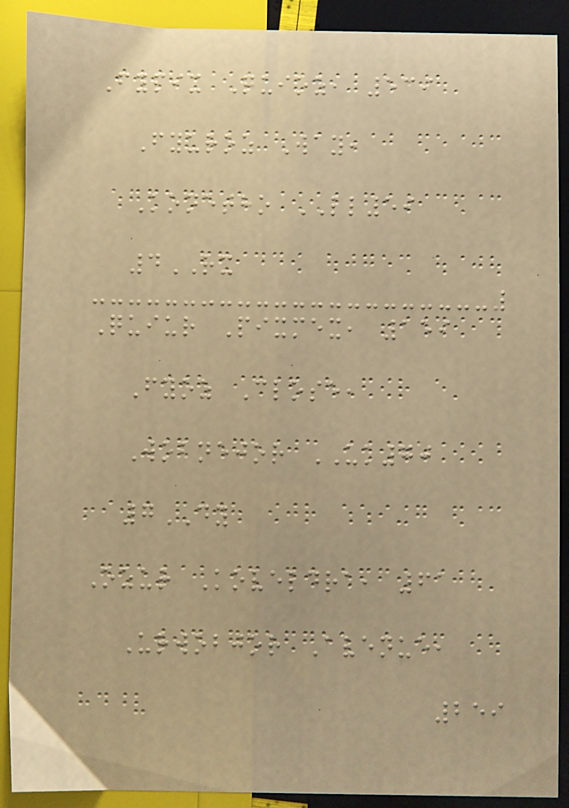Fypix Quioz, 539
Fyuroz Way,
Konetho LL59
4RX
Quiur Pixmex, 159
Fyoz Close,
Wobnejor UK70
7DY
Ozur Koveldra, 61
Urwobjor Avenue,
259
